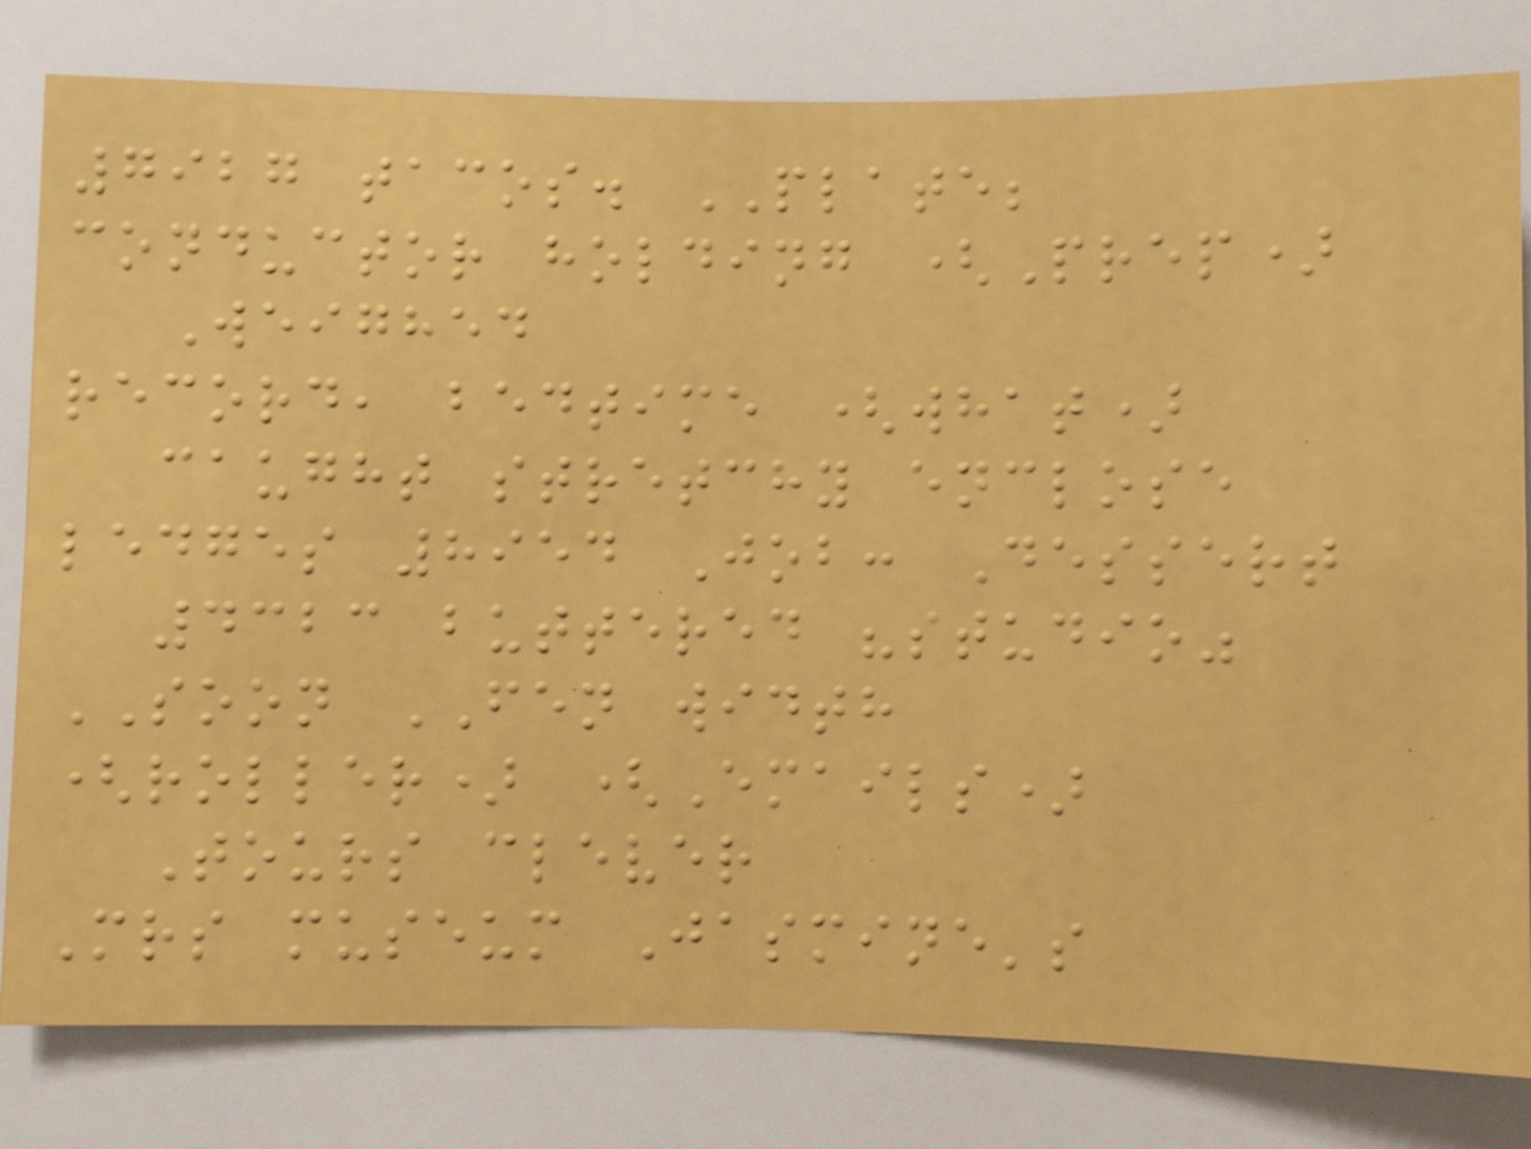7927 tacos. PLATE;
conductor holding (Prep)
Weighed
record, bedtime (what)
caught stretchy enclose
ledges 8954 Job: Dessert
4323 buttered "studio"
SOON FEN width
(roller) (Emails)
Tours clever
Mrs museum Jasmine's
